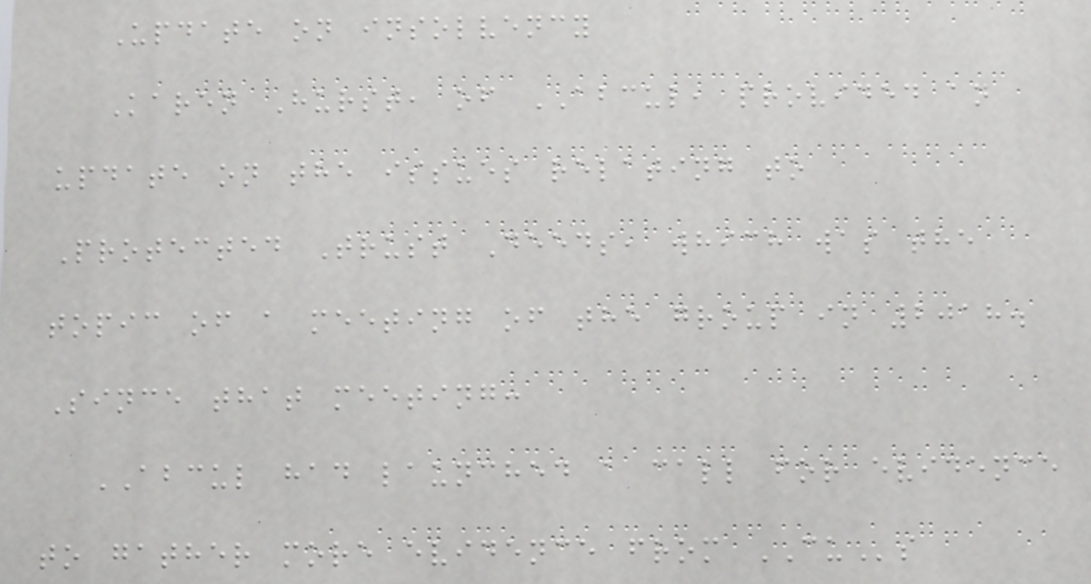Update on insolvency
Karen Hurst, of ABCUL, provided an
update on the issues relating to
Protected Trust Deeds, which was the
topic of a meeting of the group in 2018.
Since that meeting:
ABCUL had launched a call for evidence
to gather more evidence from CUs
